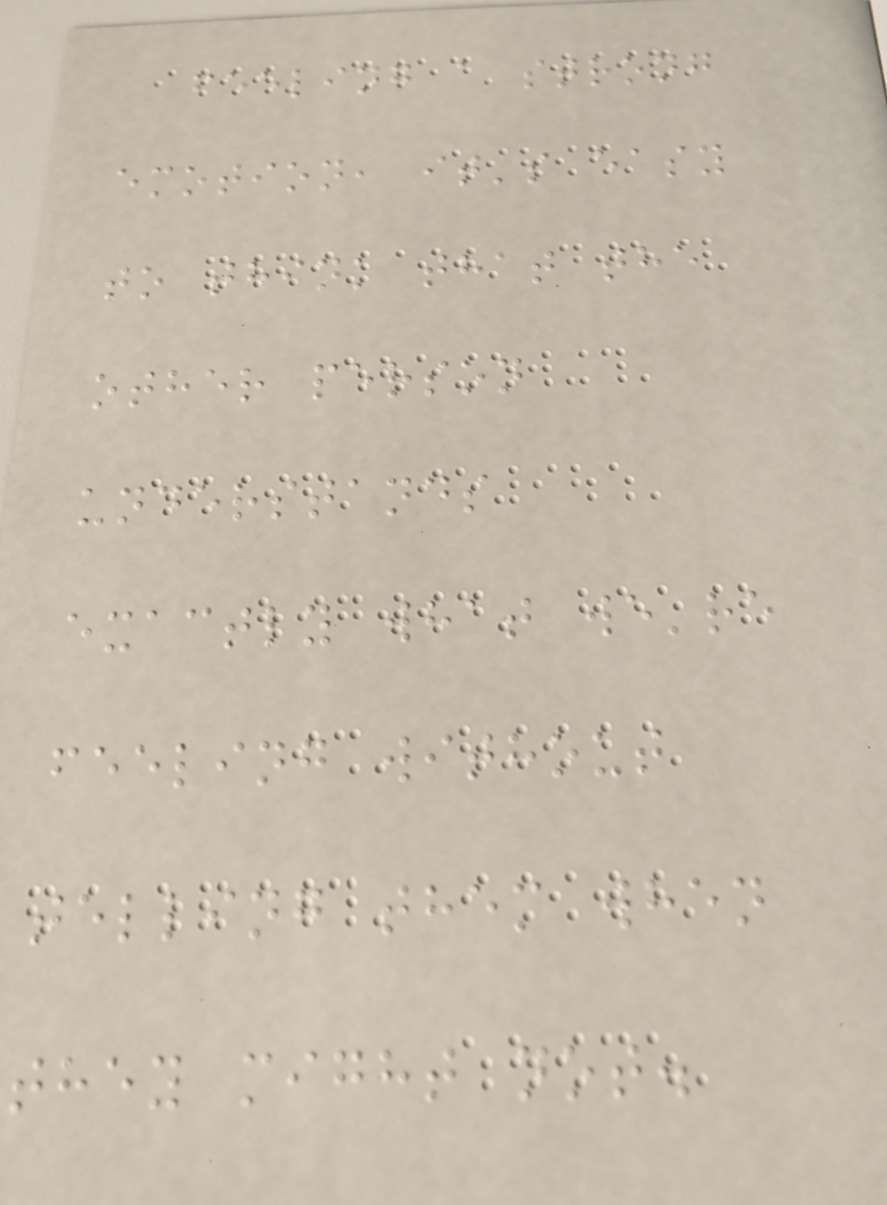feeling a strong
emotion, it's easy
to think that the
other person
understands
exactly what we're
feeling without
telling them when
they might not.
